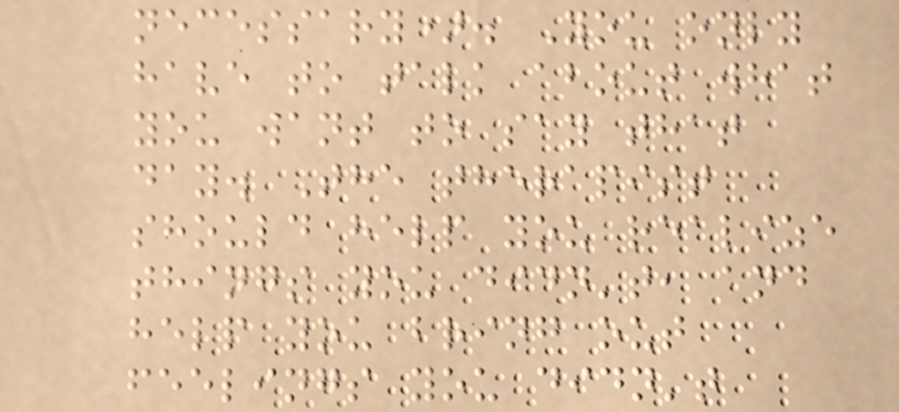necessary). You only
have to talk about what
you want to say that
day. The therapist
should help you realize
things you didn't, and
help you bring out
feelings you didn't
